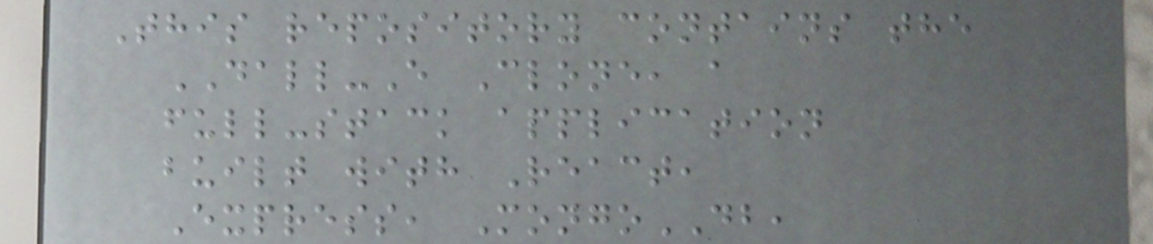This repository contains the
DALL-E Clone, a
full-stack application
built with React,
Express, MongoDB,
